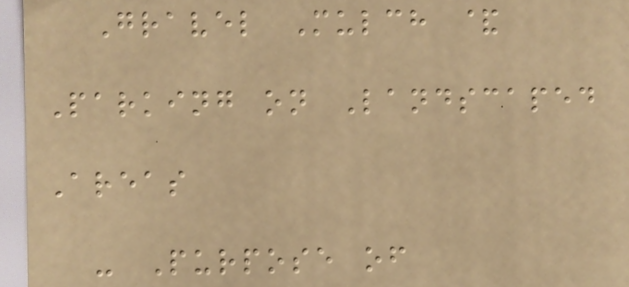Gravel Mulch &
Parking on Landscaped
Areas
- Purpose of
